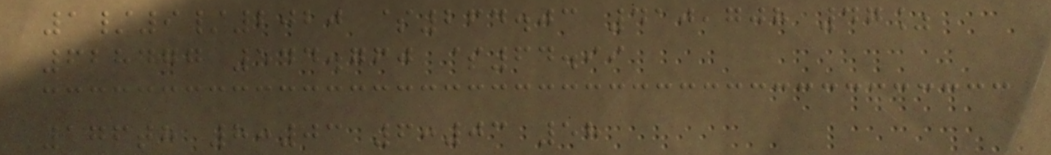1/9/2020 $264.03 410,708 47%
628477 544.760 $64.99
176th 8:03 6:03 58
